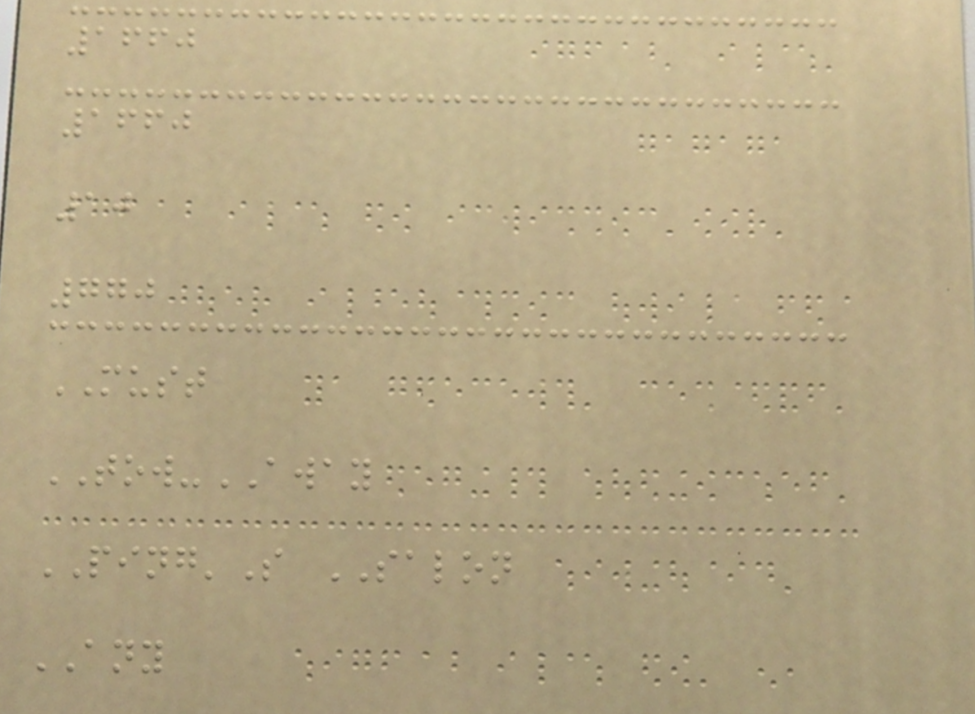1660
1660
10
770
MUST
TOW-AWAY
PING'S SALON
ANY
